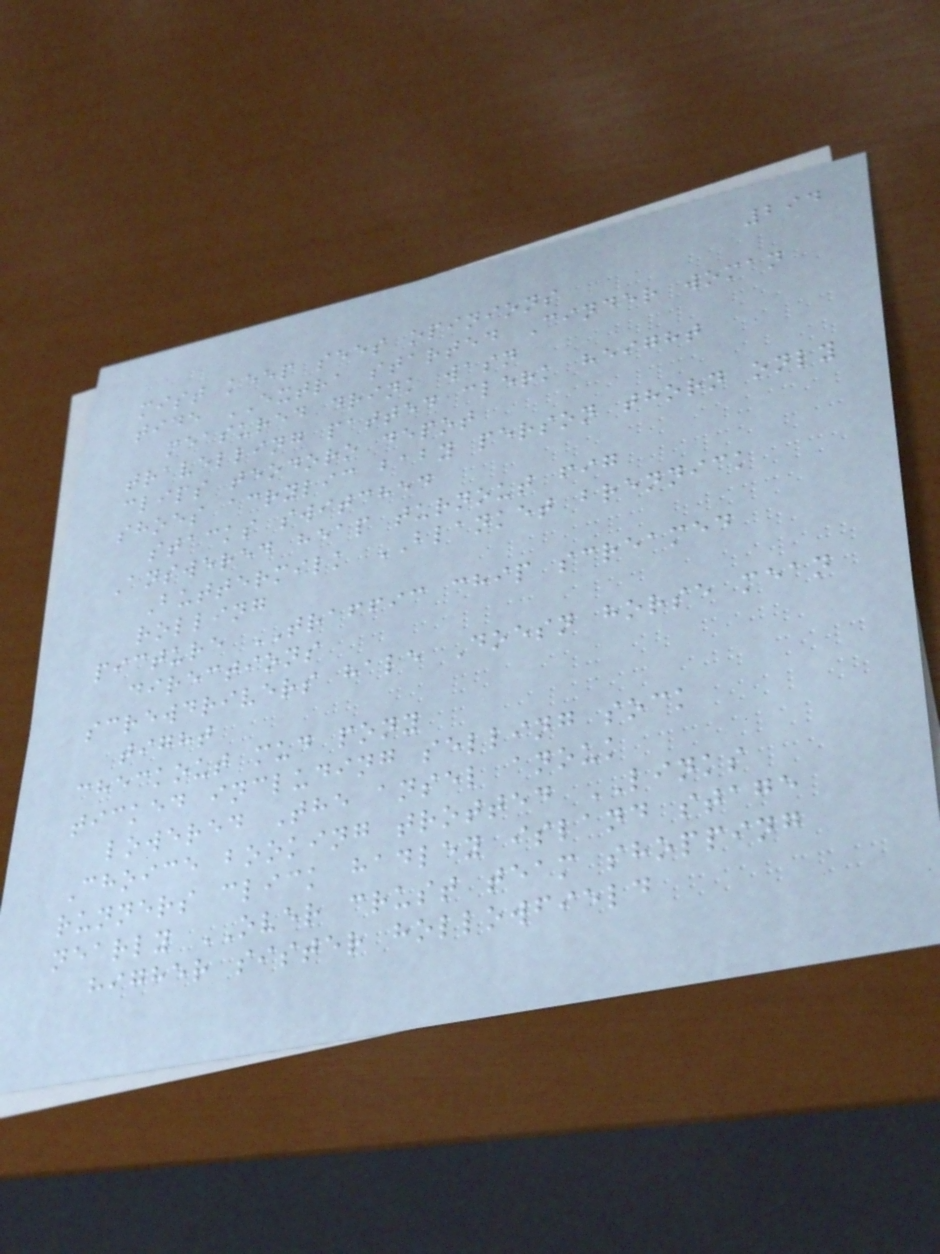294
mist keep sees opinions
tide EXTRA started Cinder woman
measured drink wasn
travelling patted clerk height
clips teodoro depot
shoes acrylic baby person thorn only
stacks switched
Answered heap turnout fig
Buttermilk BLANKET brennick
rolling
picture TRAFFIC chip screamed
directions
screwdrivers hale Doesn horse mean
tight
checkout mud pony
ticked including selling sock
lowered The ansel anouk
Choice booking trotted LINKS
runners click hadley island stage
nearly OVER crust team shopping
higher sister hollowfield
